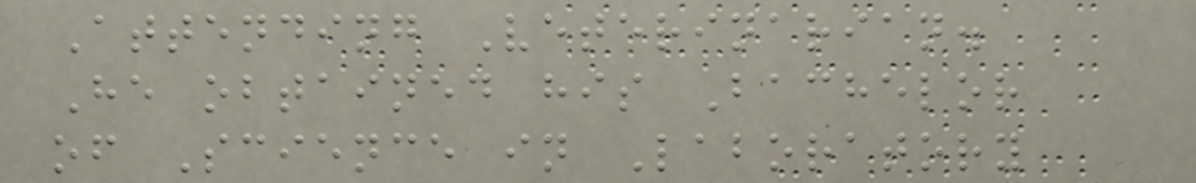Attending Veterinarian.
He obtained his Bachelor
of Science in Laboratory
